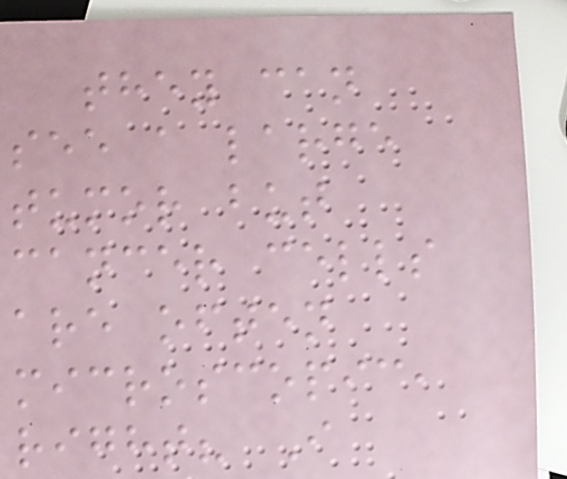they can
see a large
tumor but
cancer cells
are often
microscopic,
right? I
